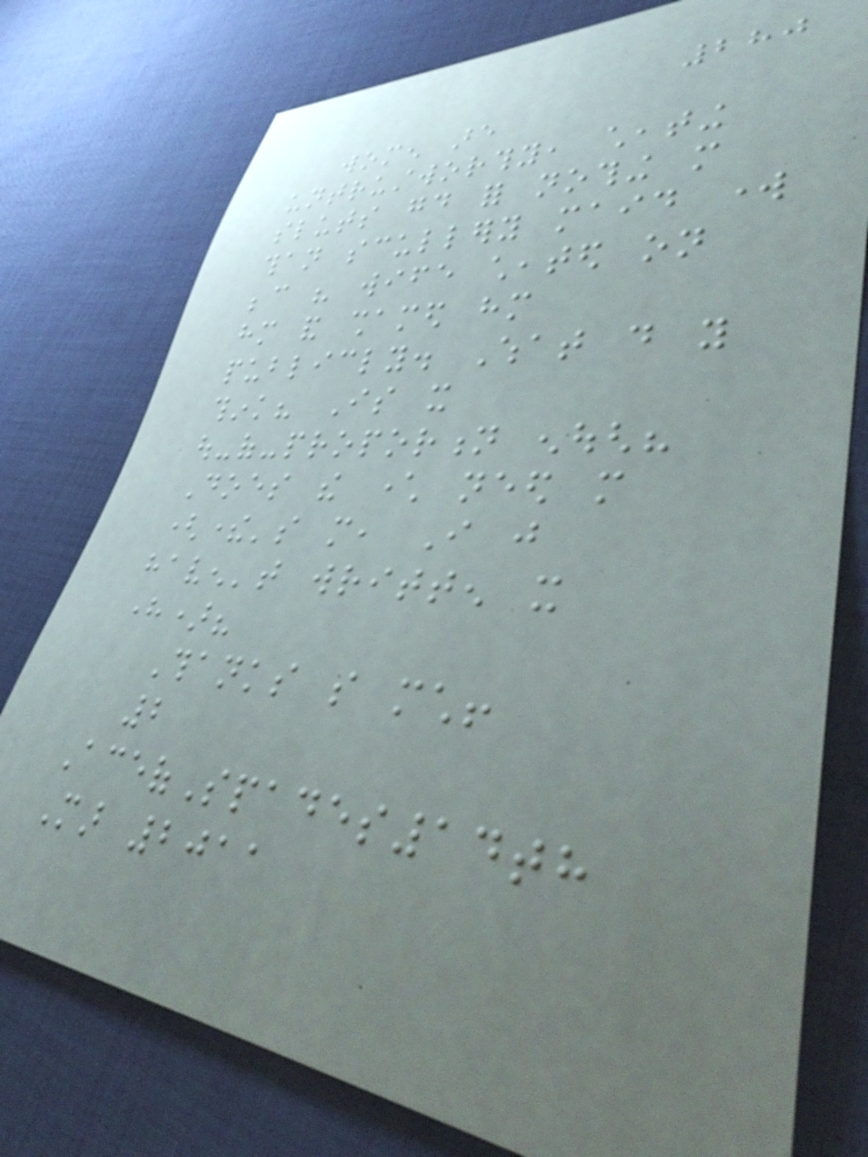280
women are
untrustworthy, cheating
sluts good for nothing more
than scullery maid work
because his wife cheated on
him and shamed him
publicly. What do you
think? Is it
out-of-proportion enough?
Does the character need more
(there's more, I just
haven't written it
here)?
Thanks so much!
2
AceofSpades14th
Mar 2011
